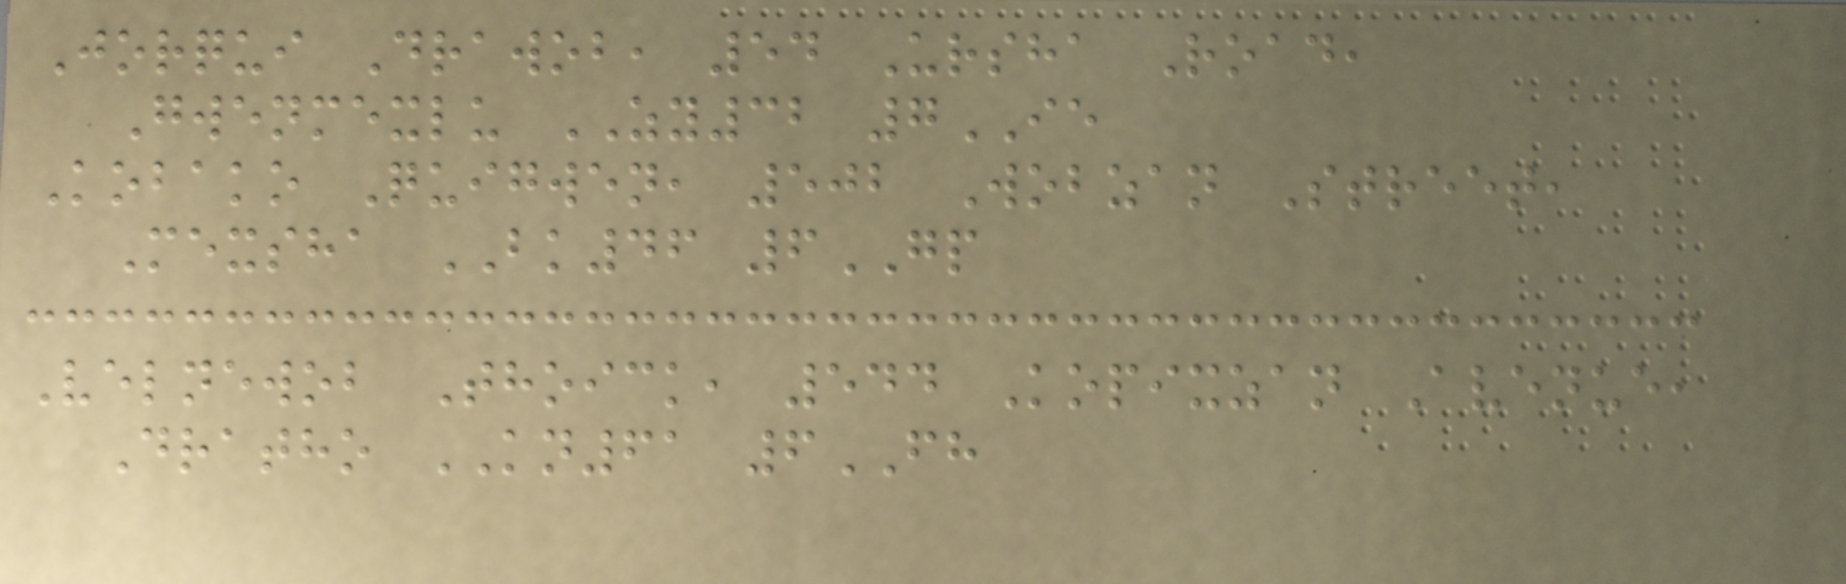Jorqui Drawob, 54 Ursha Road,
Gwenmexlu ZY32 7IE
Kobako Quigwen, 502 Wobzan Street,
Mexsha BK46 6GP
Velnewob Thoick, 544 Kopixzan Avenue,
Dratho KN61 6FH
